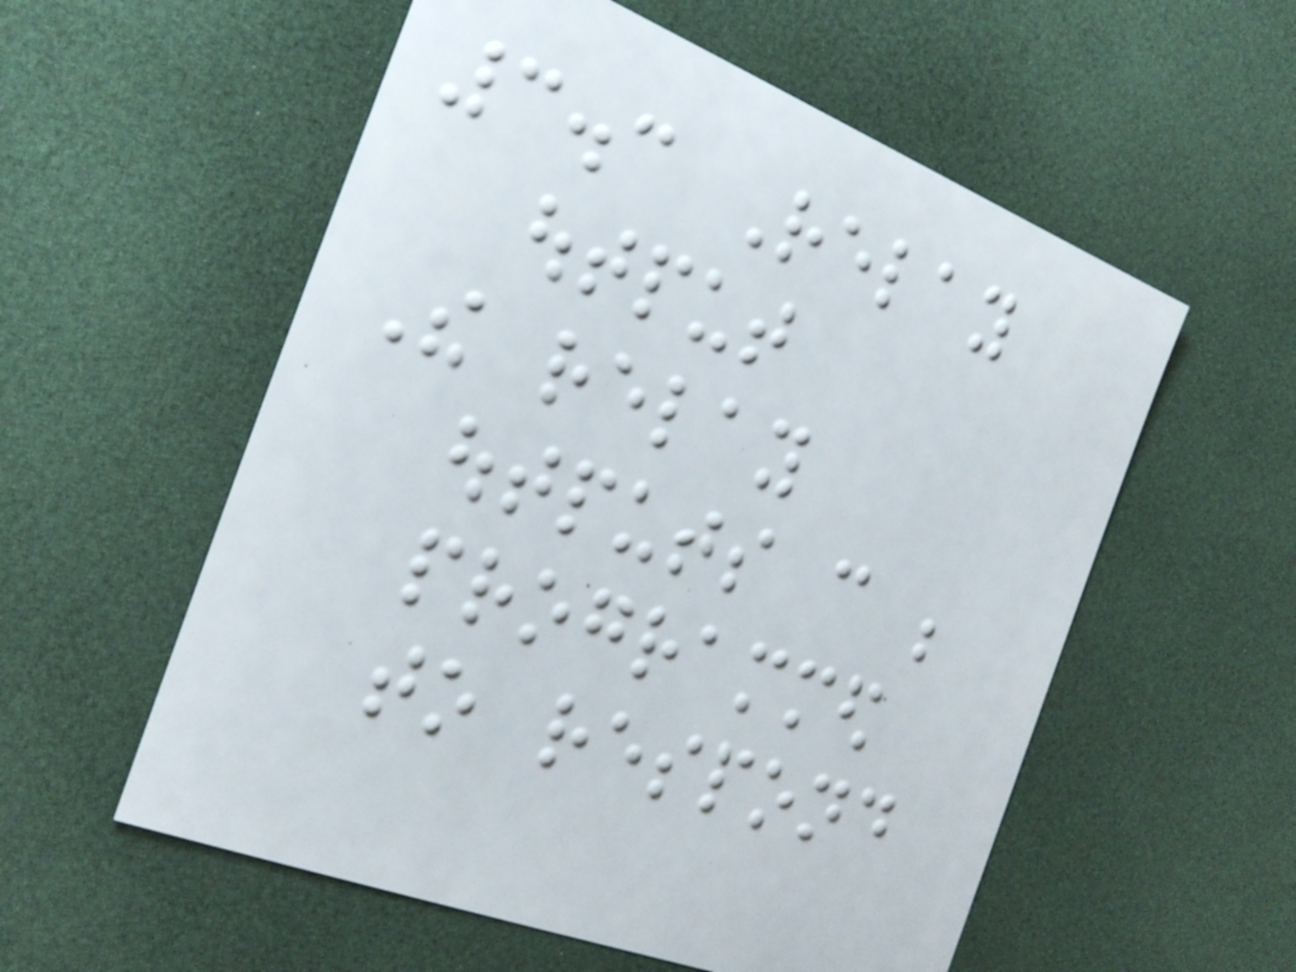3.3 Relay
output
The relay
outputs can be
programmed
to respond
